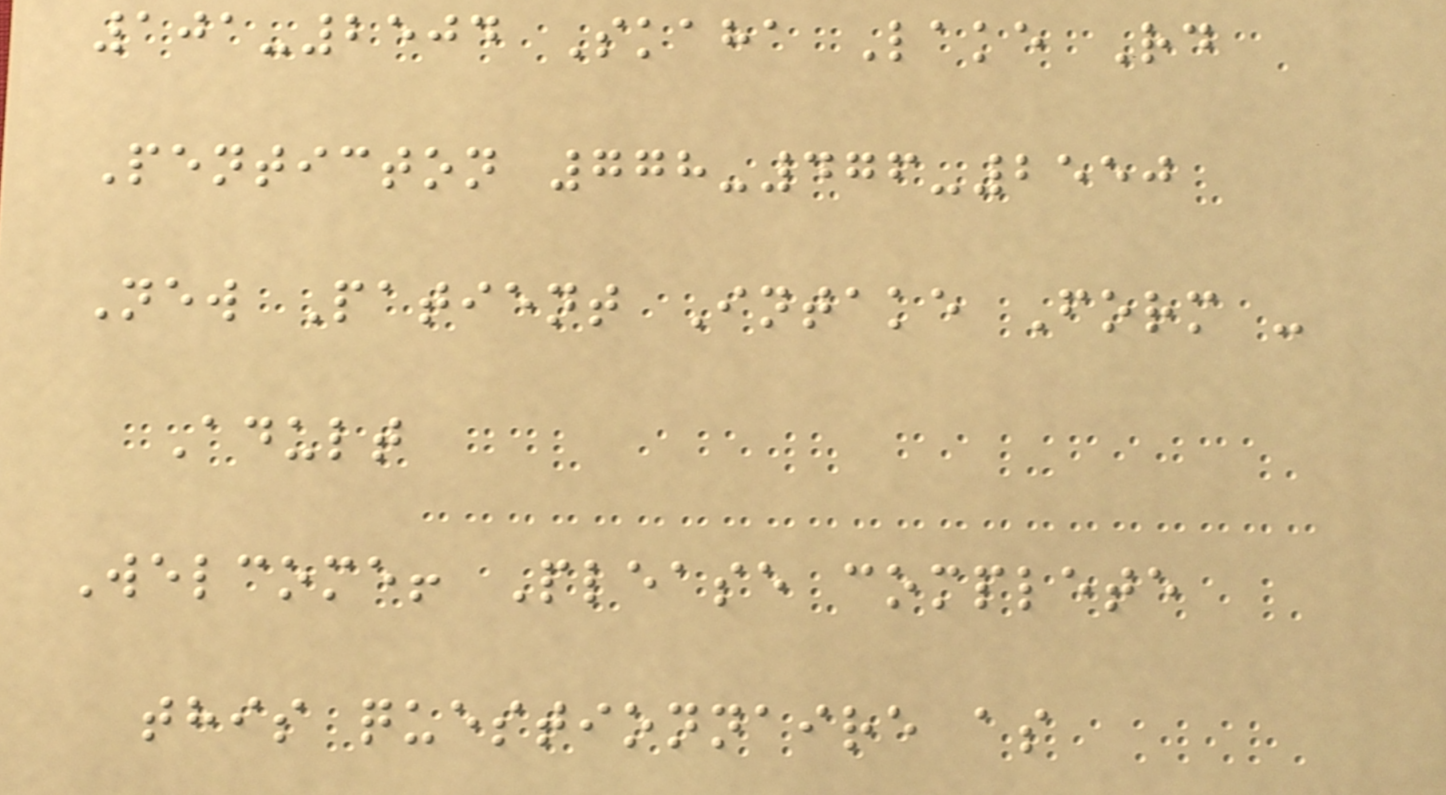101-2504 Skaha Lake Rd
Penticton 778-476-2550
New Patient Intake Form -
Adult
Welcome! Please complete
this questionnaire as
